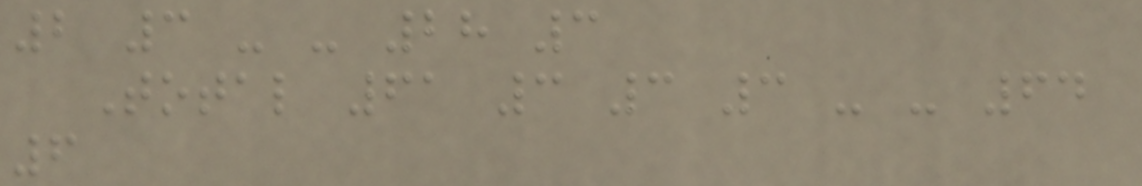2 3 - - 28 3
Total 61 3 3 3 - - 64
6
